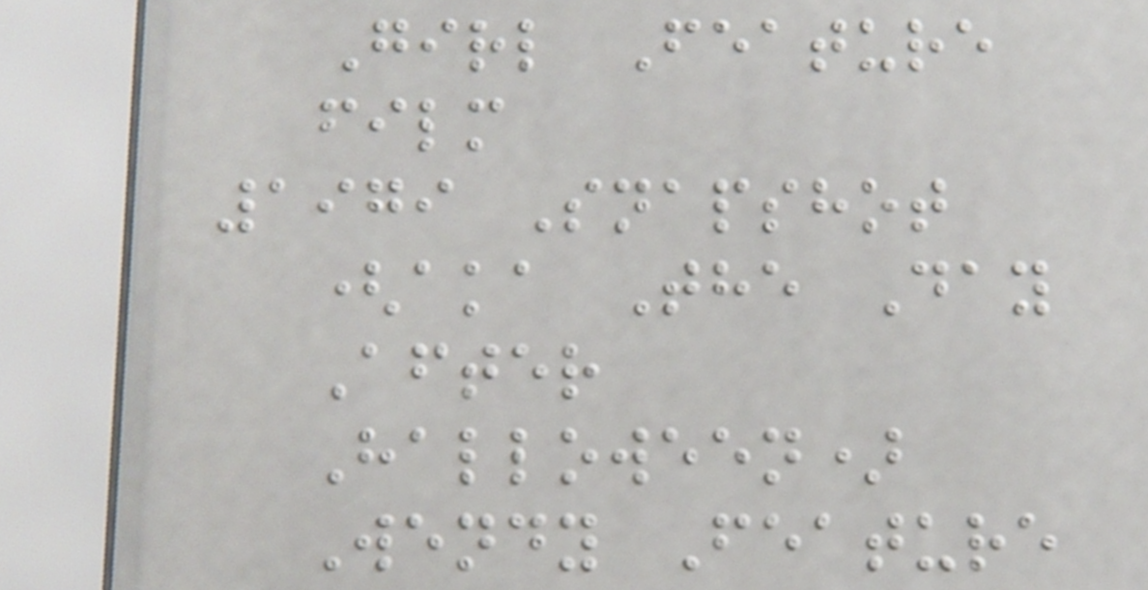Girl Feature
film
1979 Snapshot
(aka The Day
After
Halloween)
Wendy Feature
